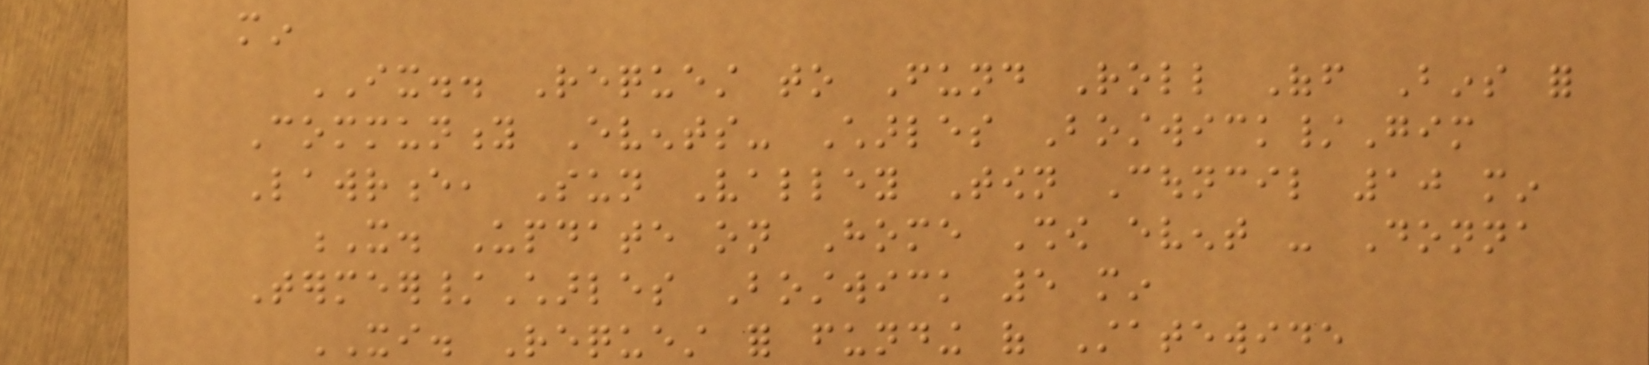min
IX.. Request to Fund Roll Off Bins for
Community Events- Charles Bostwick/Gim
Lawrence, Sun Valley Town Council 10 min
X. Update on Home Show event - Donna
Termeer/Charles Bostwick 5 min
XI. Request for funding of Statewide
